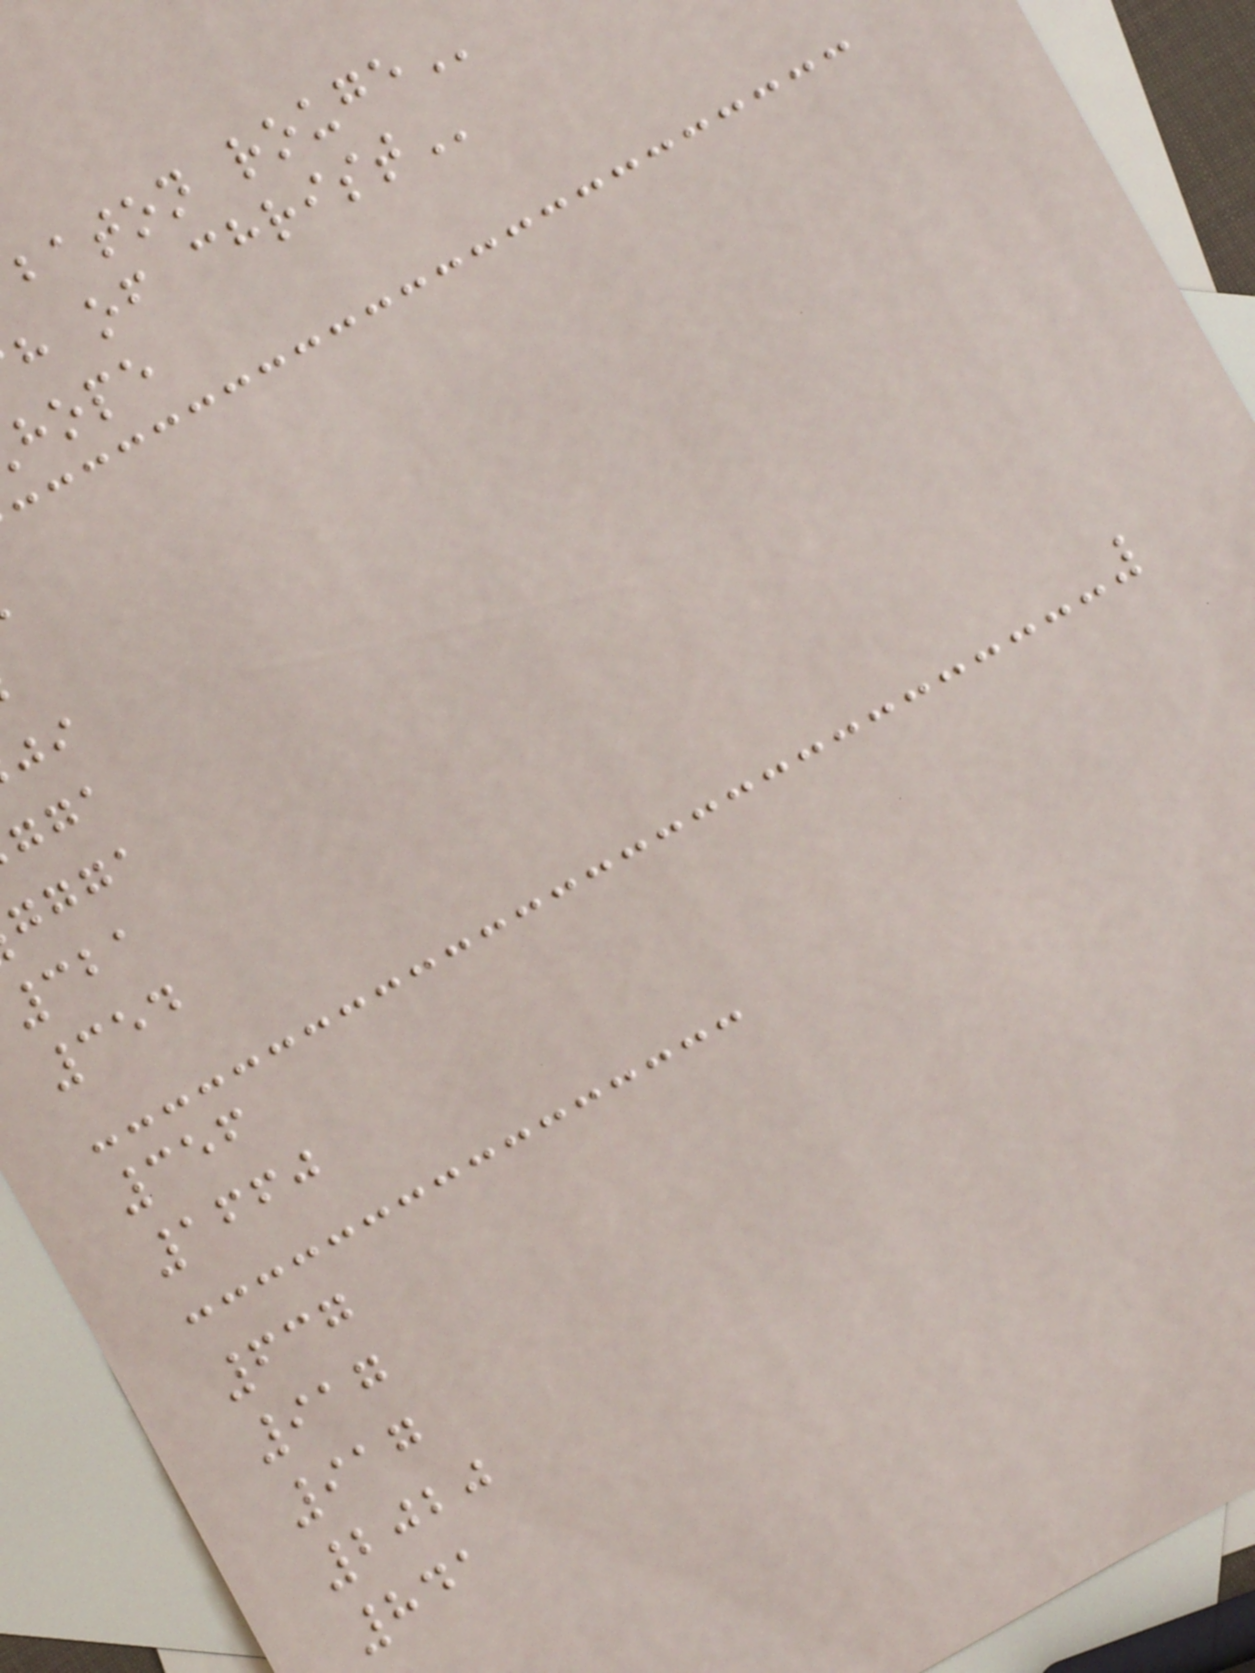hope
ggga
321
354
356
1660
637
917
917
2020
841
